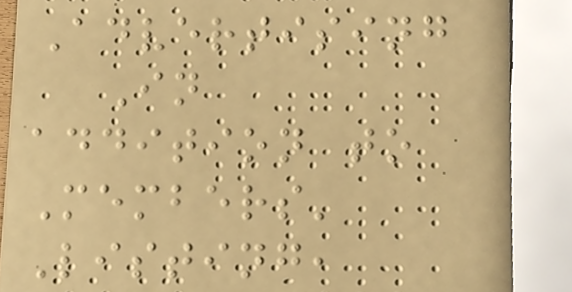Advertising
In
addition to
Members'
Listing,
